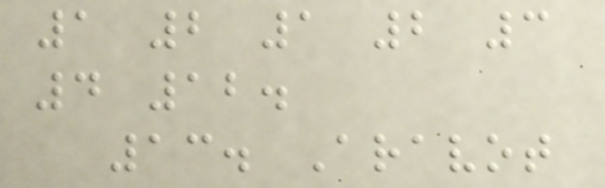1 2 1 2 3
4 12.
13. Aravot
